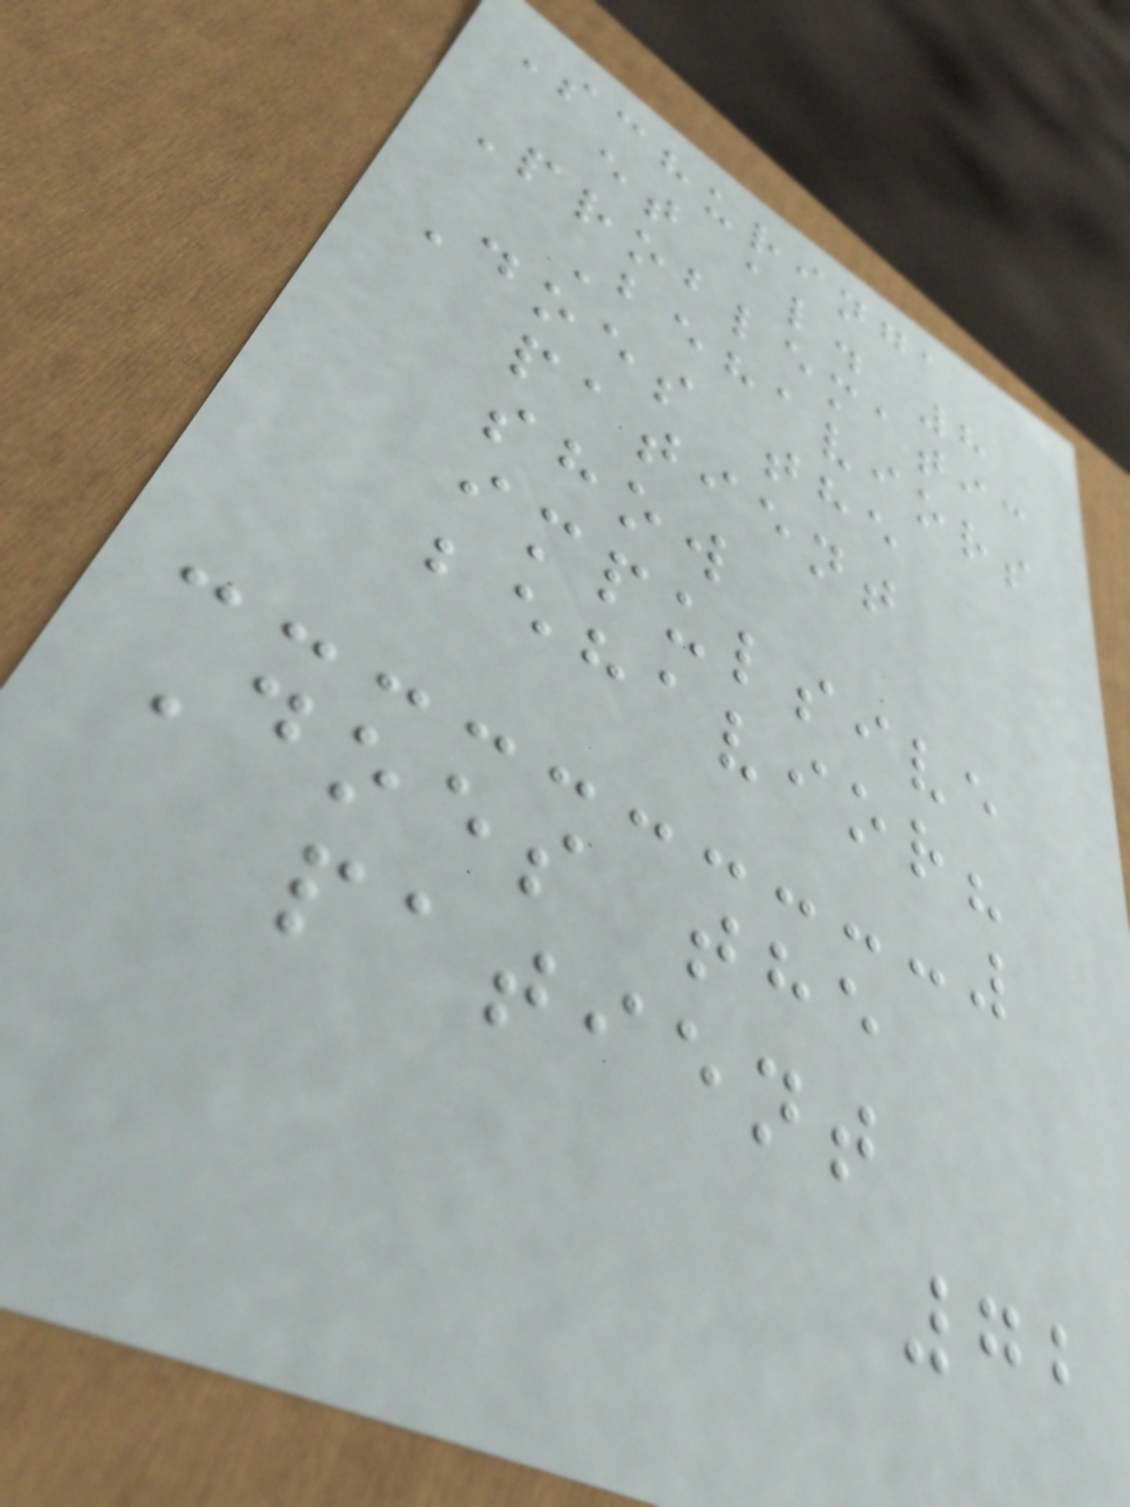Schuringa
et al. 8
Problematic
Behaviors
Does the
patient
show
impulsive
behavior?
Does the
patient
72
